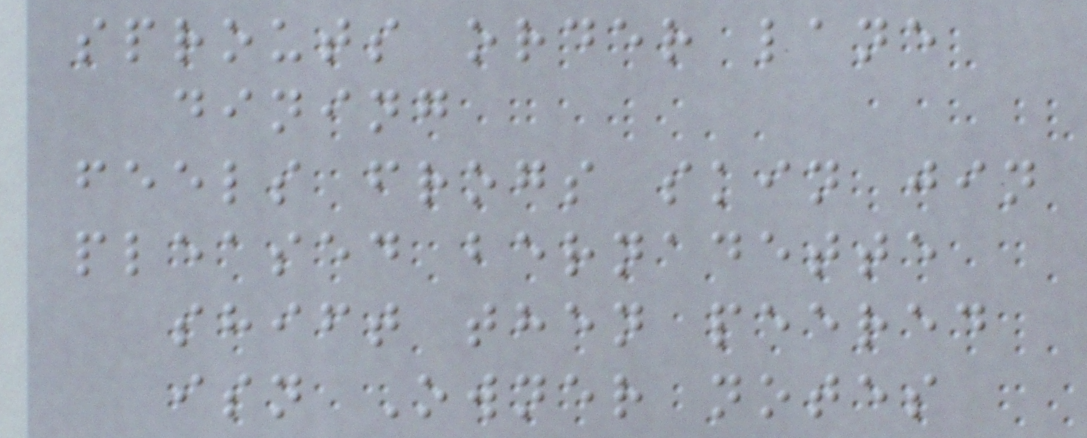sprouts order lane
dining
feels frogs skin jin
pleased bernadette
shift then peered
isn Owner notes
